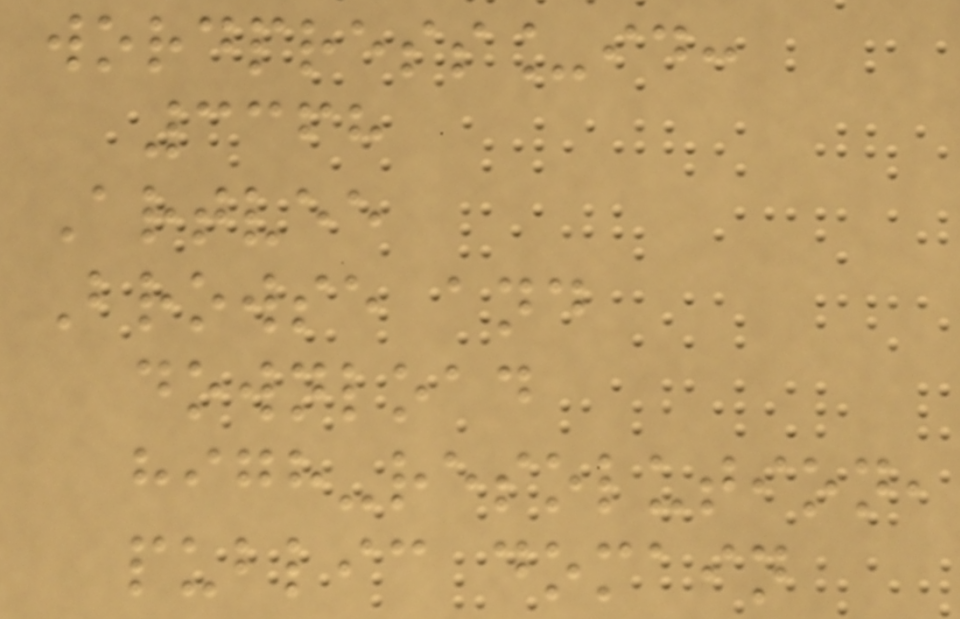wordpress_id:
3368
Artvee
Browse and
download
high-resolution,
public domain
